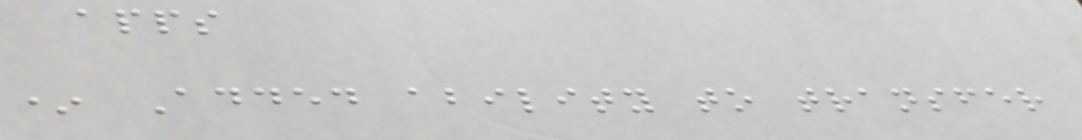apps
* Added ability to transfer
